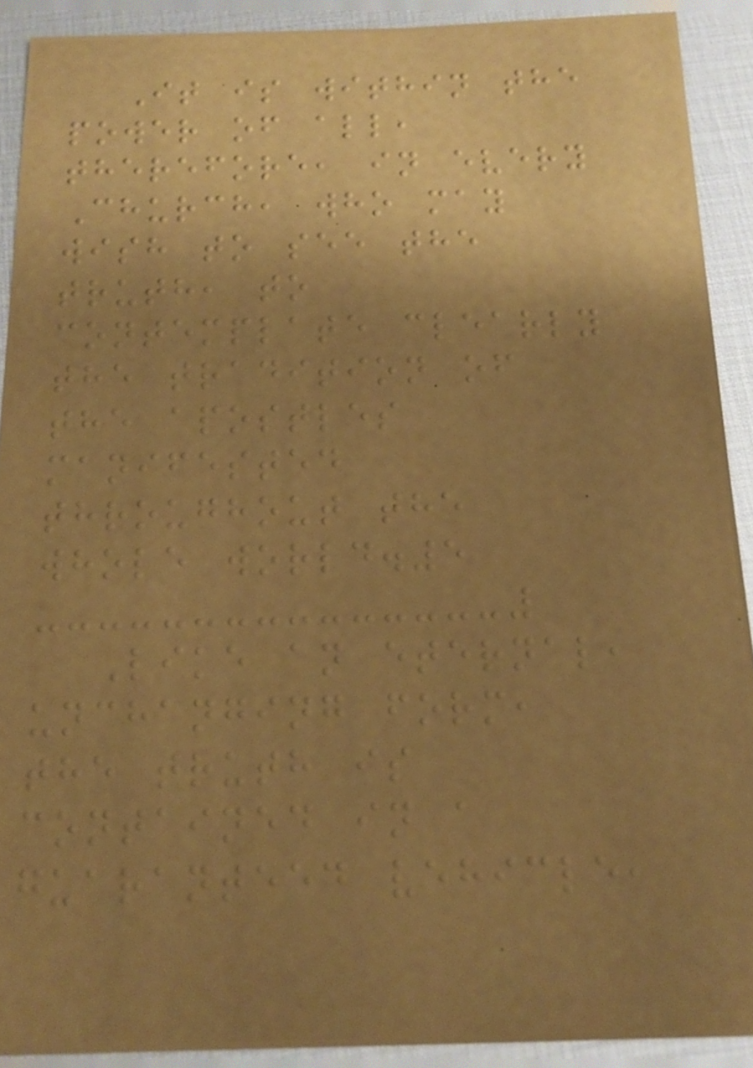It is within the
power of all,
therefore, in every
Church, who may
wish to see the
truth, to
contemplate clearly
the tradition of
the apostles
manifested
throughout the
whole world.5
Like an eternal,
unchanging form,
the truth is
contained in a
guaranteed vehicle,
